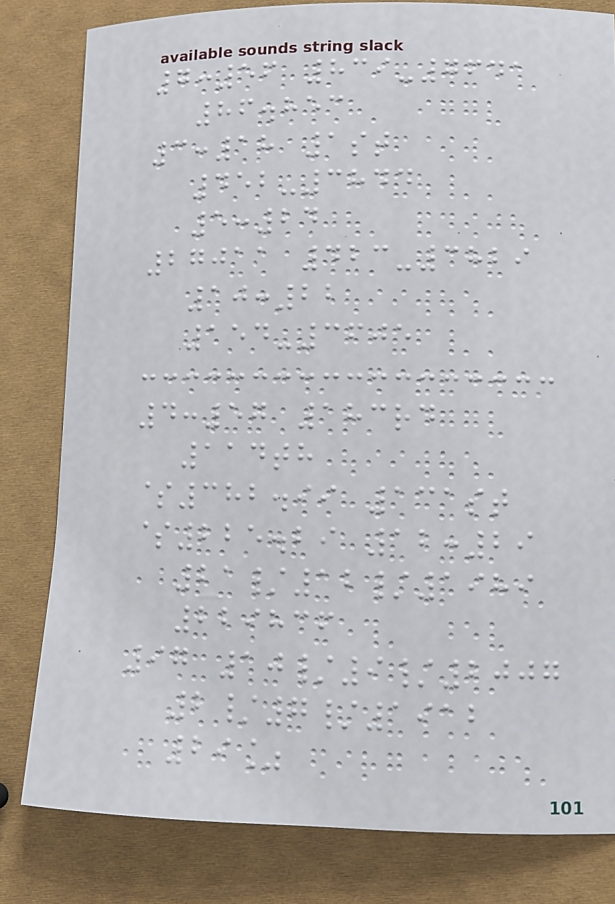7:56 839-7641
86.853
3:18 1st
452-3844
5:24
27011 423-3829
10:22
154-3605
4:57 183rd
114th
$382.99 131st
$225.29 12:29
21/12/1989
229836
97 10/9/2007
2/7/1912
29%
